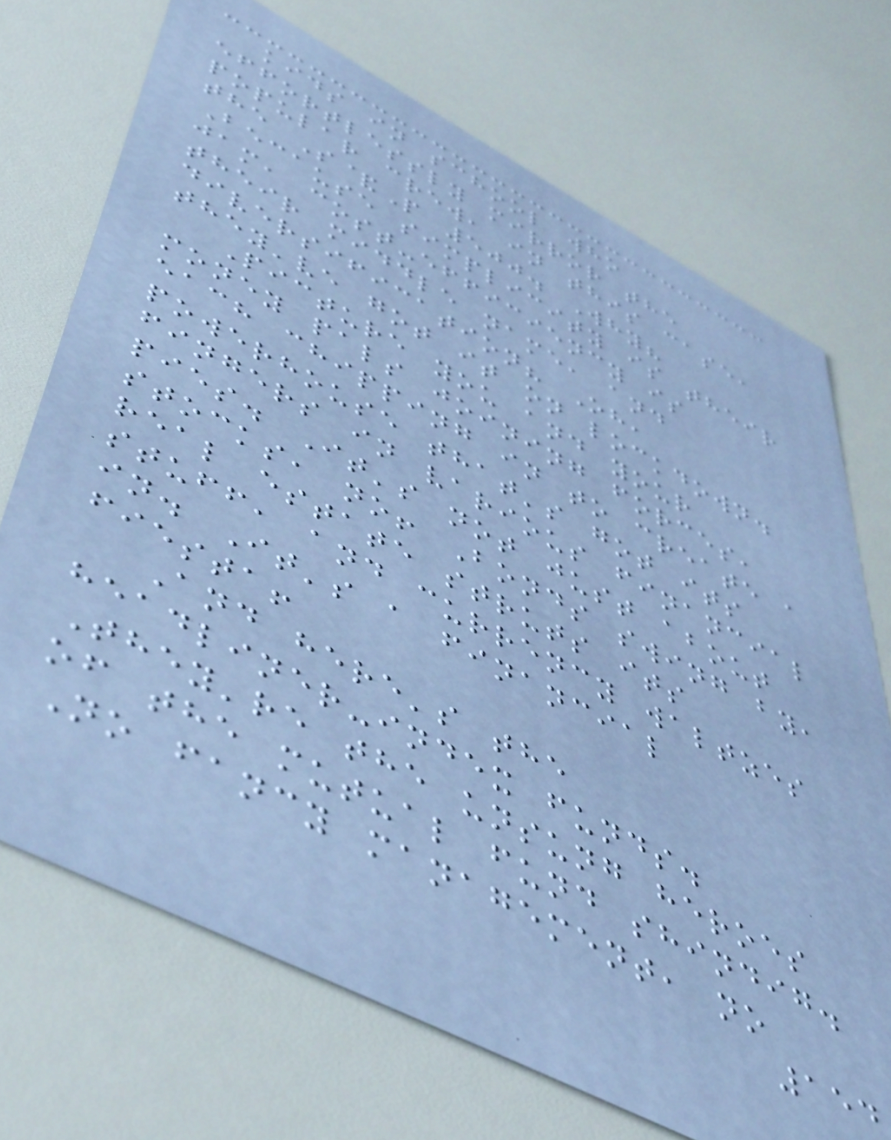kids in school who
effortlessly mirror the
popular crew, in this case,
the S&P 500. Why?
Because simplicity is their
jam, cost-efficiency is
their middle name, and
diversification? Oh,
they've got it on lockdown.
Picture you and your
money pals joining forces,
each chipping in to create a
powerhouse that's got its
fingers in various financial
pies. It's not just about
stocks, no! Bonds swing by,
real estate struts its
stuff, and currency waltzes
in. It's a financial
fiesta!
And here's the
headliner-index funds.
They're the unsung heroes
of the mutual fund shindig.
No fancy management, no
154
